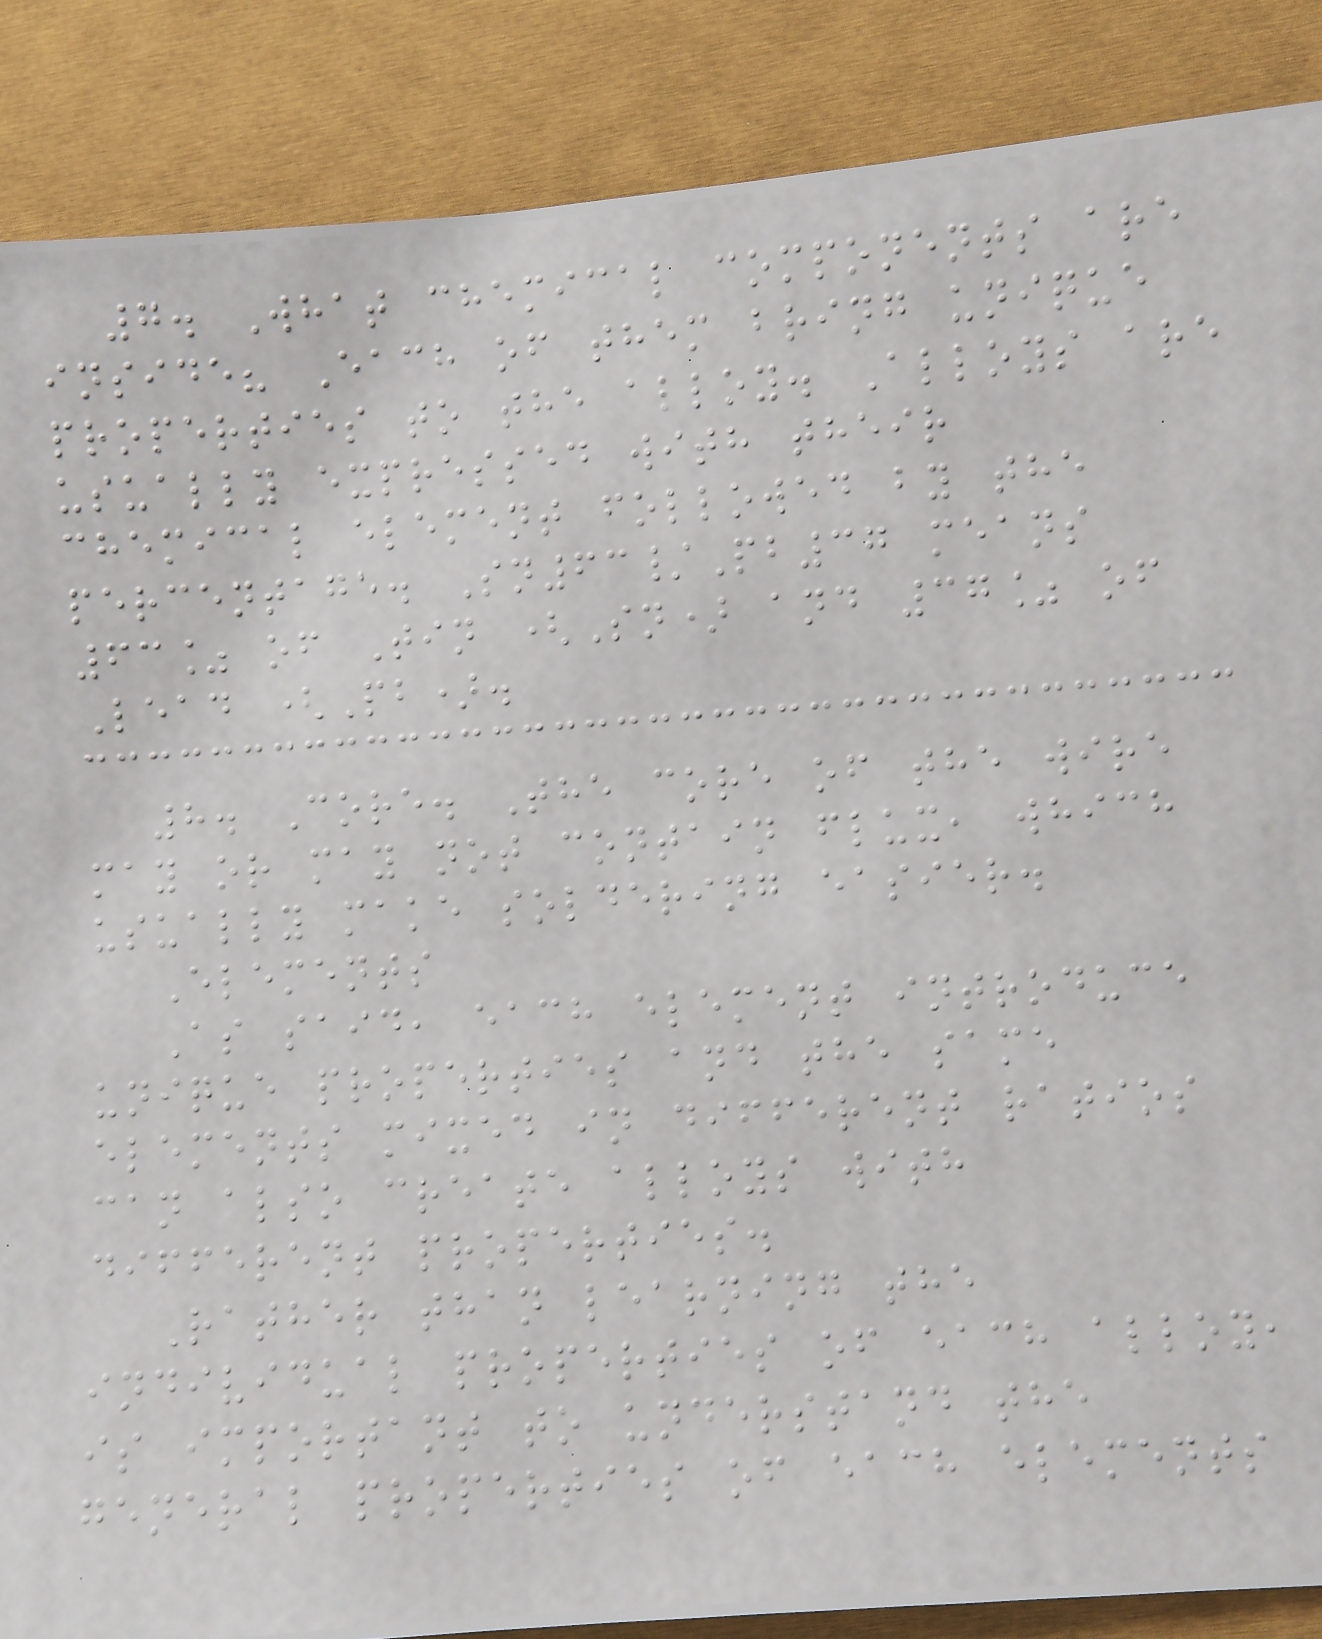7. What chemical components are
inside? Each of them bring unique
properties to the alloy. Alloys are
usually expressed with their
chemical element followed by the
percentage. Sn63/Pb37 means
63% of Tin (Sn) and 37% of
Lead (Pb).
8. Core. The core of the wire
may or may not contain flux, which
usually make soldering easier.
Elements
As said, each element introduce
unique properties and the same
elements mixed in different ratios
can also create alloys with
different properties.
Rather than learning the
individual properties of each alloy,
is important to understand the
general properties of each elements
